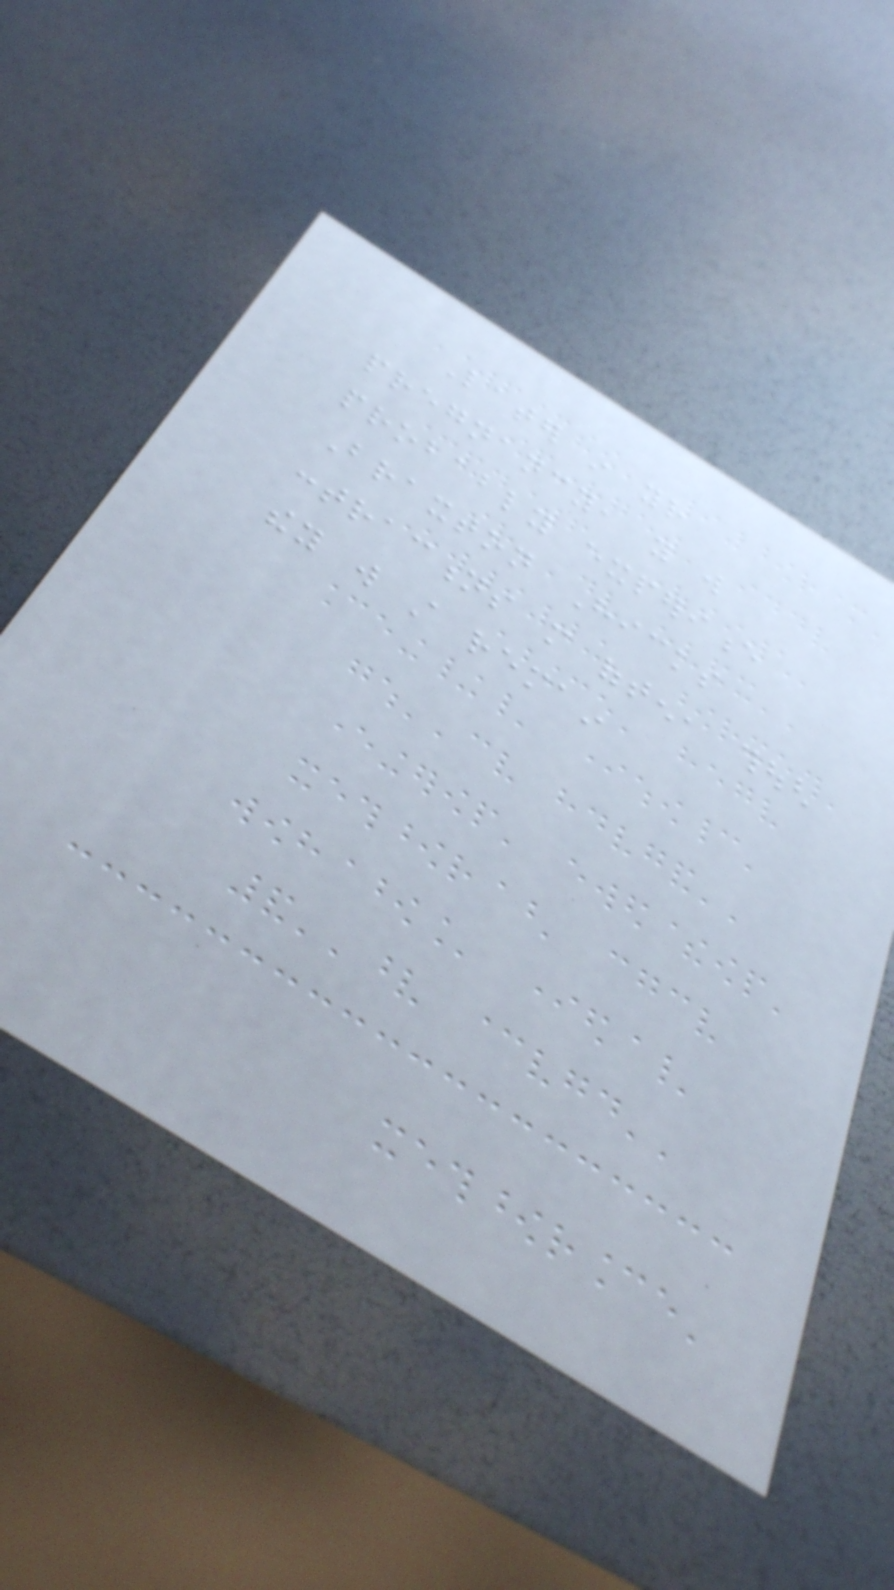Later in your
pregnancy, you will
probably experience
Braxton Hicks
contractions more often, though
they will still remain
